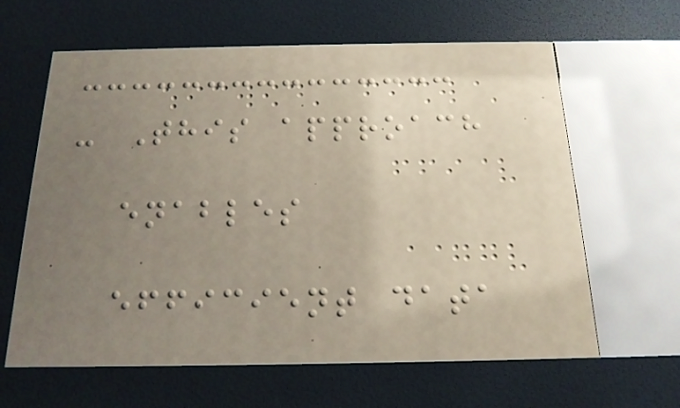- This approach
enables
efficient data
